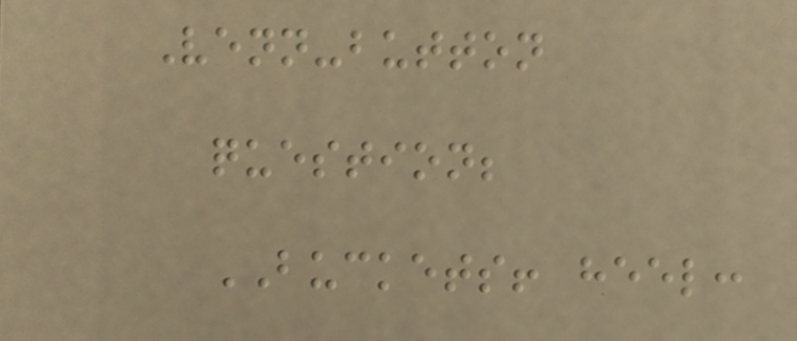Venn-button
question;
BUCKETS! heel:
